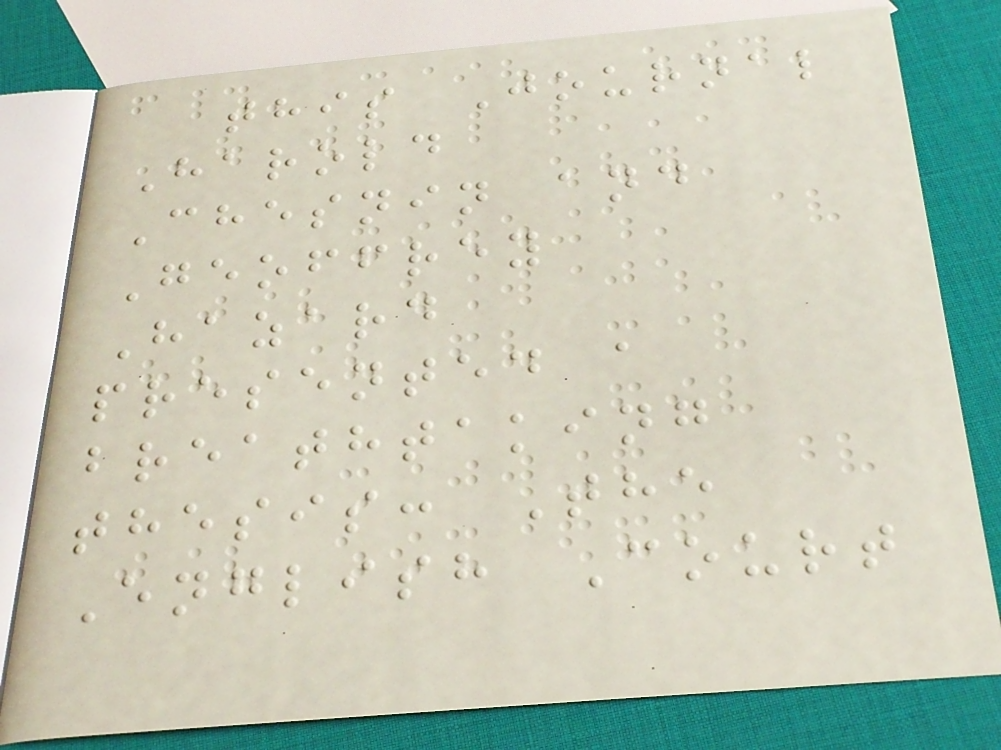this Journal
Harold
Chesnin and
Geoffrey
Hazard
presented a
breathtaking
thesis: The
English Court
